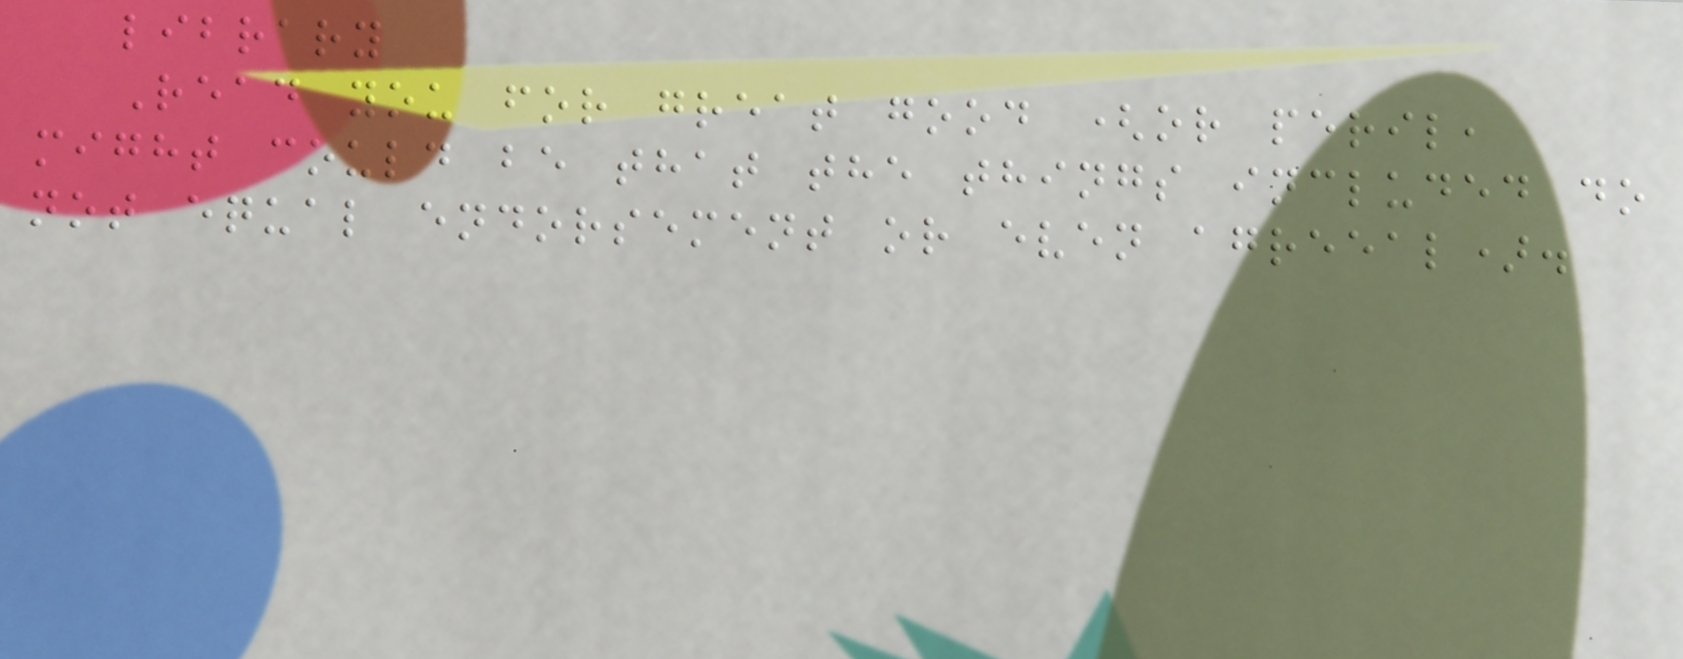library
Read you for great good (or peril,
might could be that the things included do
not equal endorsement or even agreeal).
